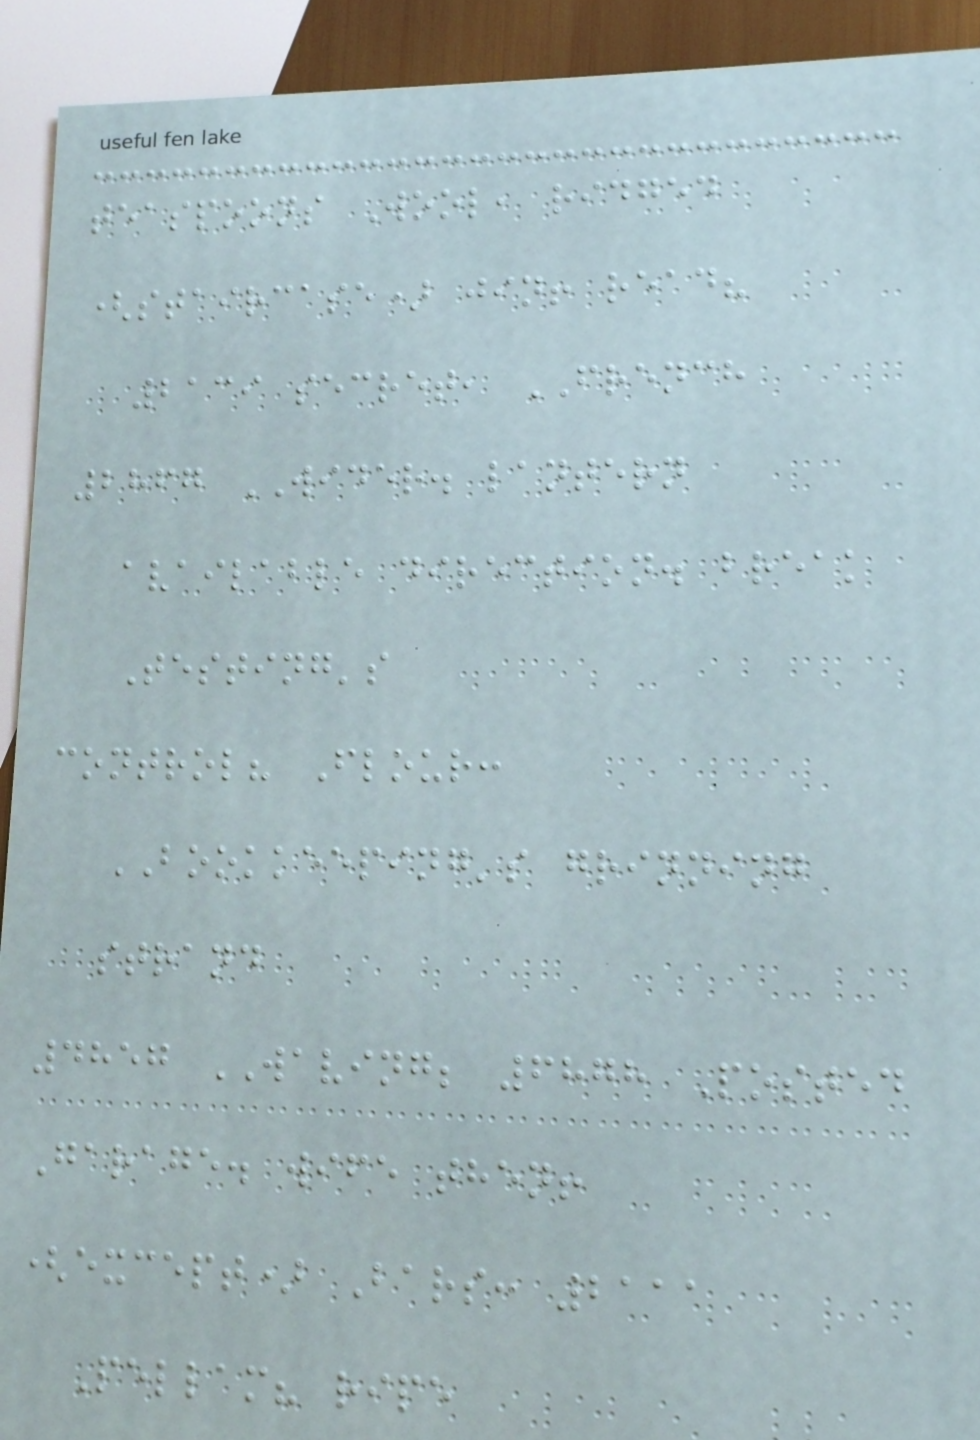teaspoons Wool, ridged
(staircase) jin! read?
2139 secret, FRENCH
2867 WIDER. lantern
available direction. break
Testing's
control? Flour:
BOOKKEEPING's grinning
strand
4857 WAVING; 6878 Posted
Garage. wife then!
(except) Bars: 2111
Pellam? ripe
